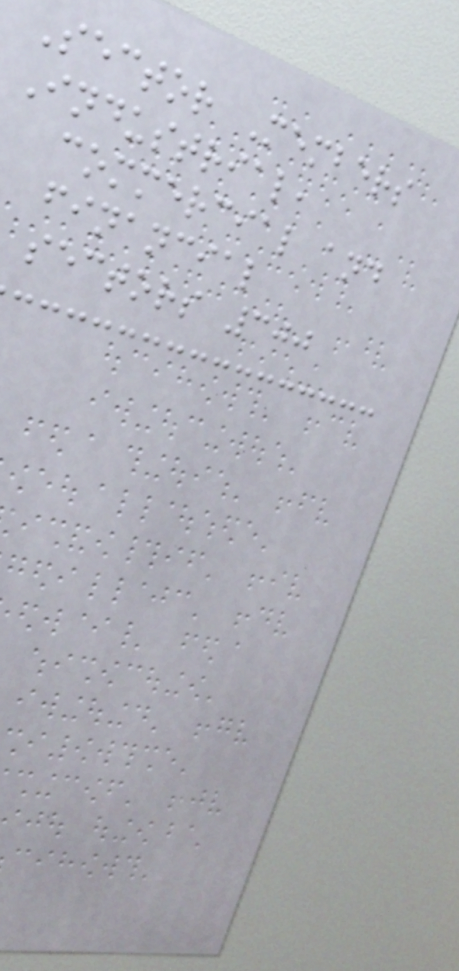Sector Members
Industrial,
commercial and
financial
sectors 300
